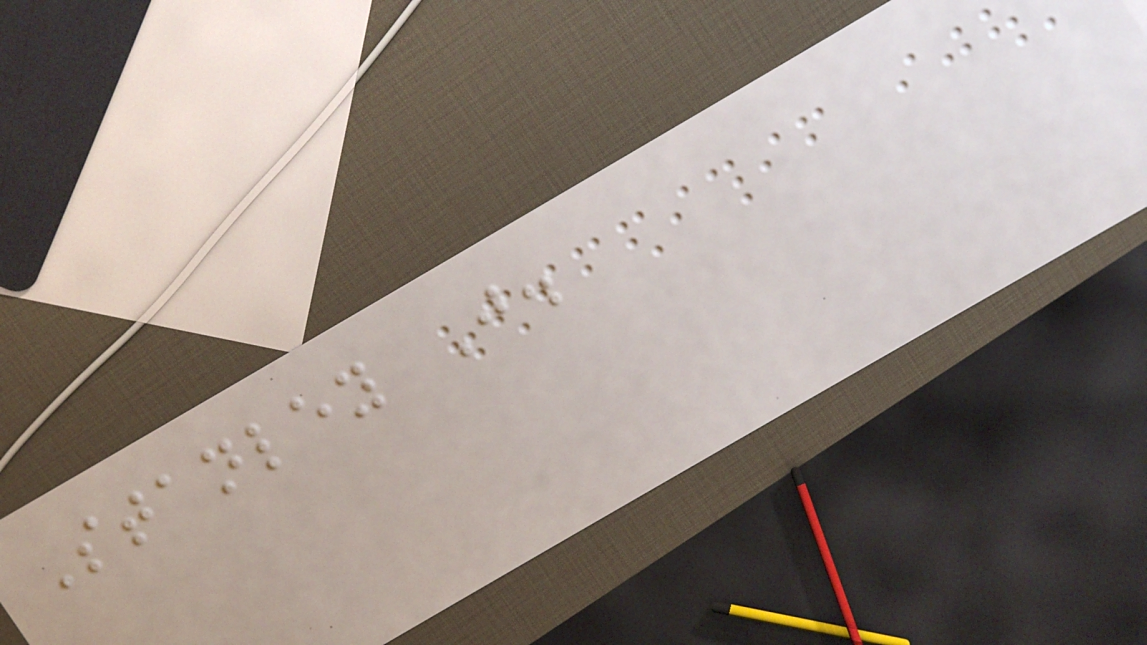Stanley J.
